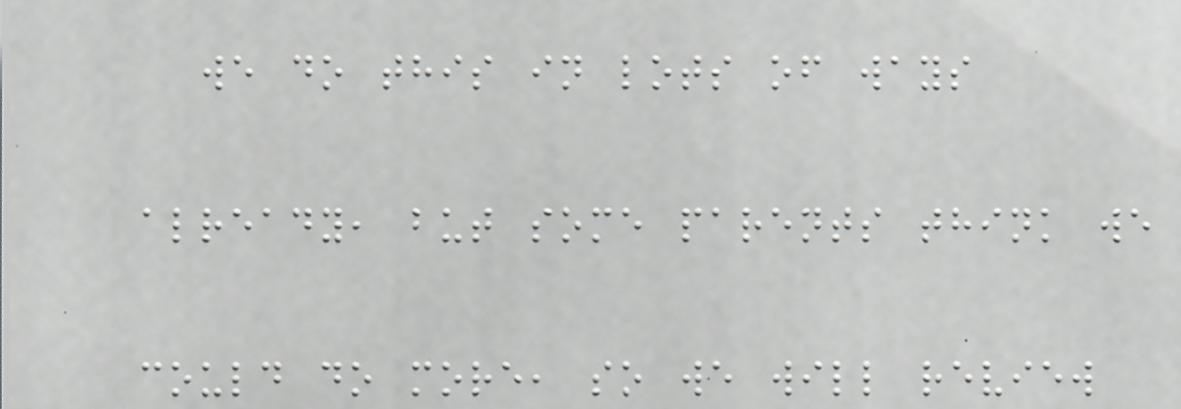we do this in lots of ways
already, but some parents think we
could do more, so we will review
